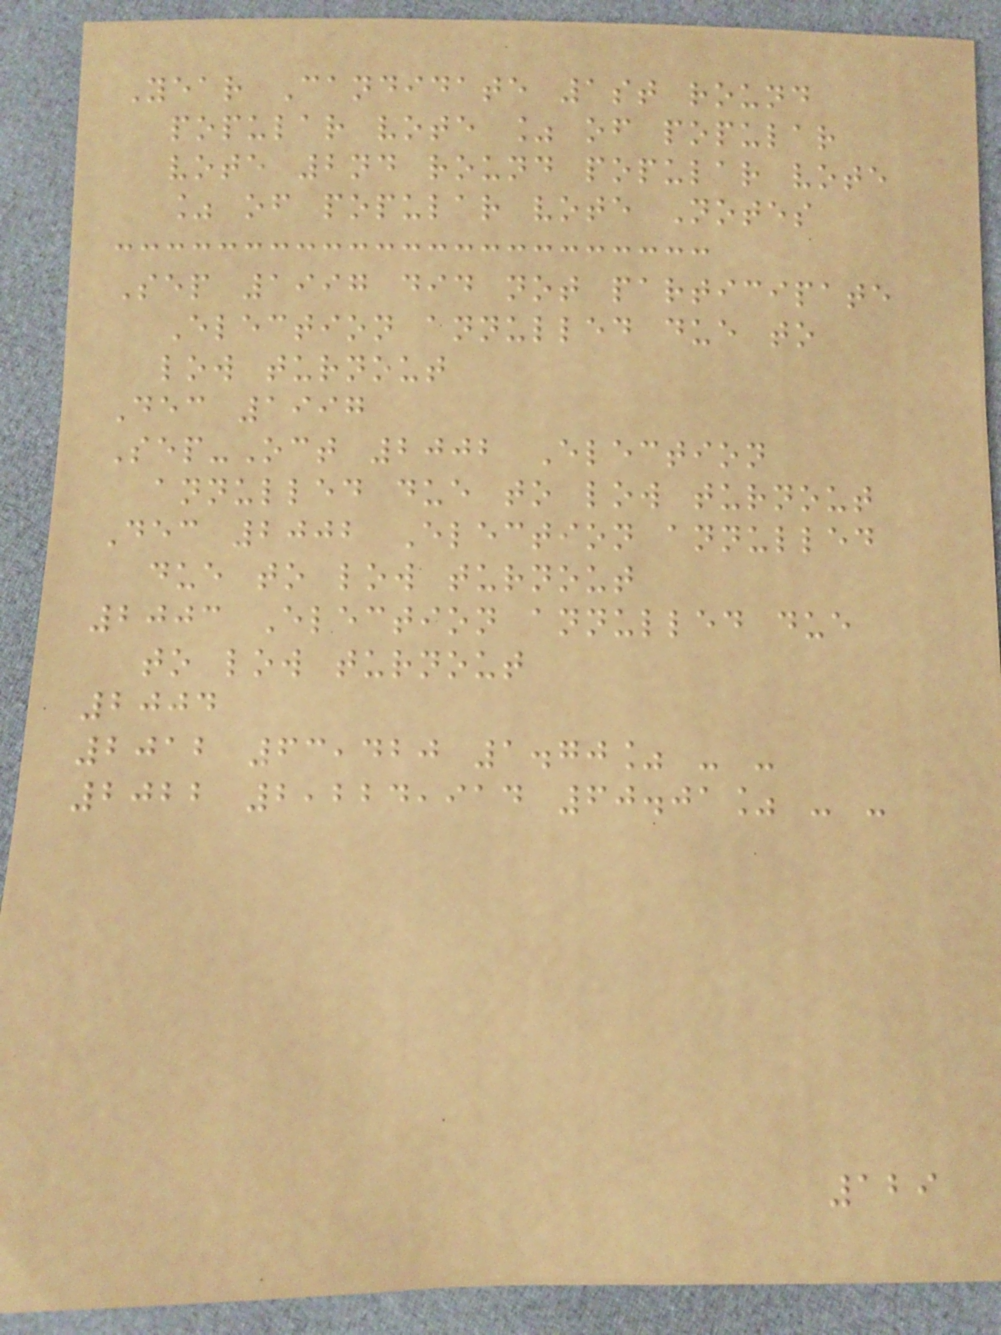Year Candidate 1st round
popular vote % of popular
vote 2nd round popular vote
% of popular vote Notes
Sep 1997 did not participate
Election annulled due to
low turnout
Dec 1997
Sep-Oct 2002 Election
annulled due to low turnout
Dec 2002 Election annulled
due to low turnout
2003 Election annulled due
to low turnout
2004
2012 63,420 1.70% - -
2022 2,224,914 60.01% - -
129
